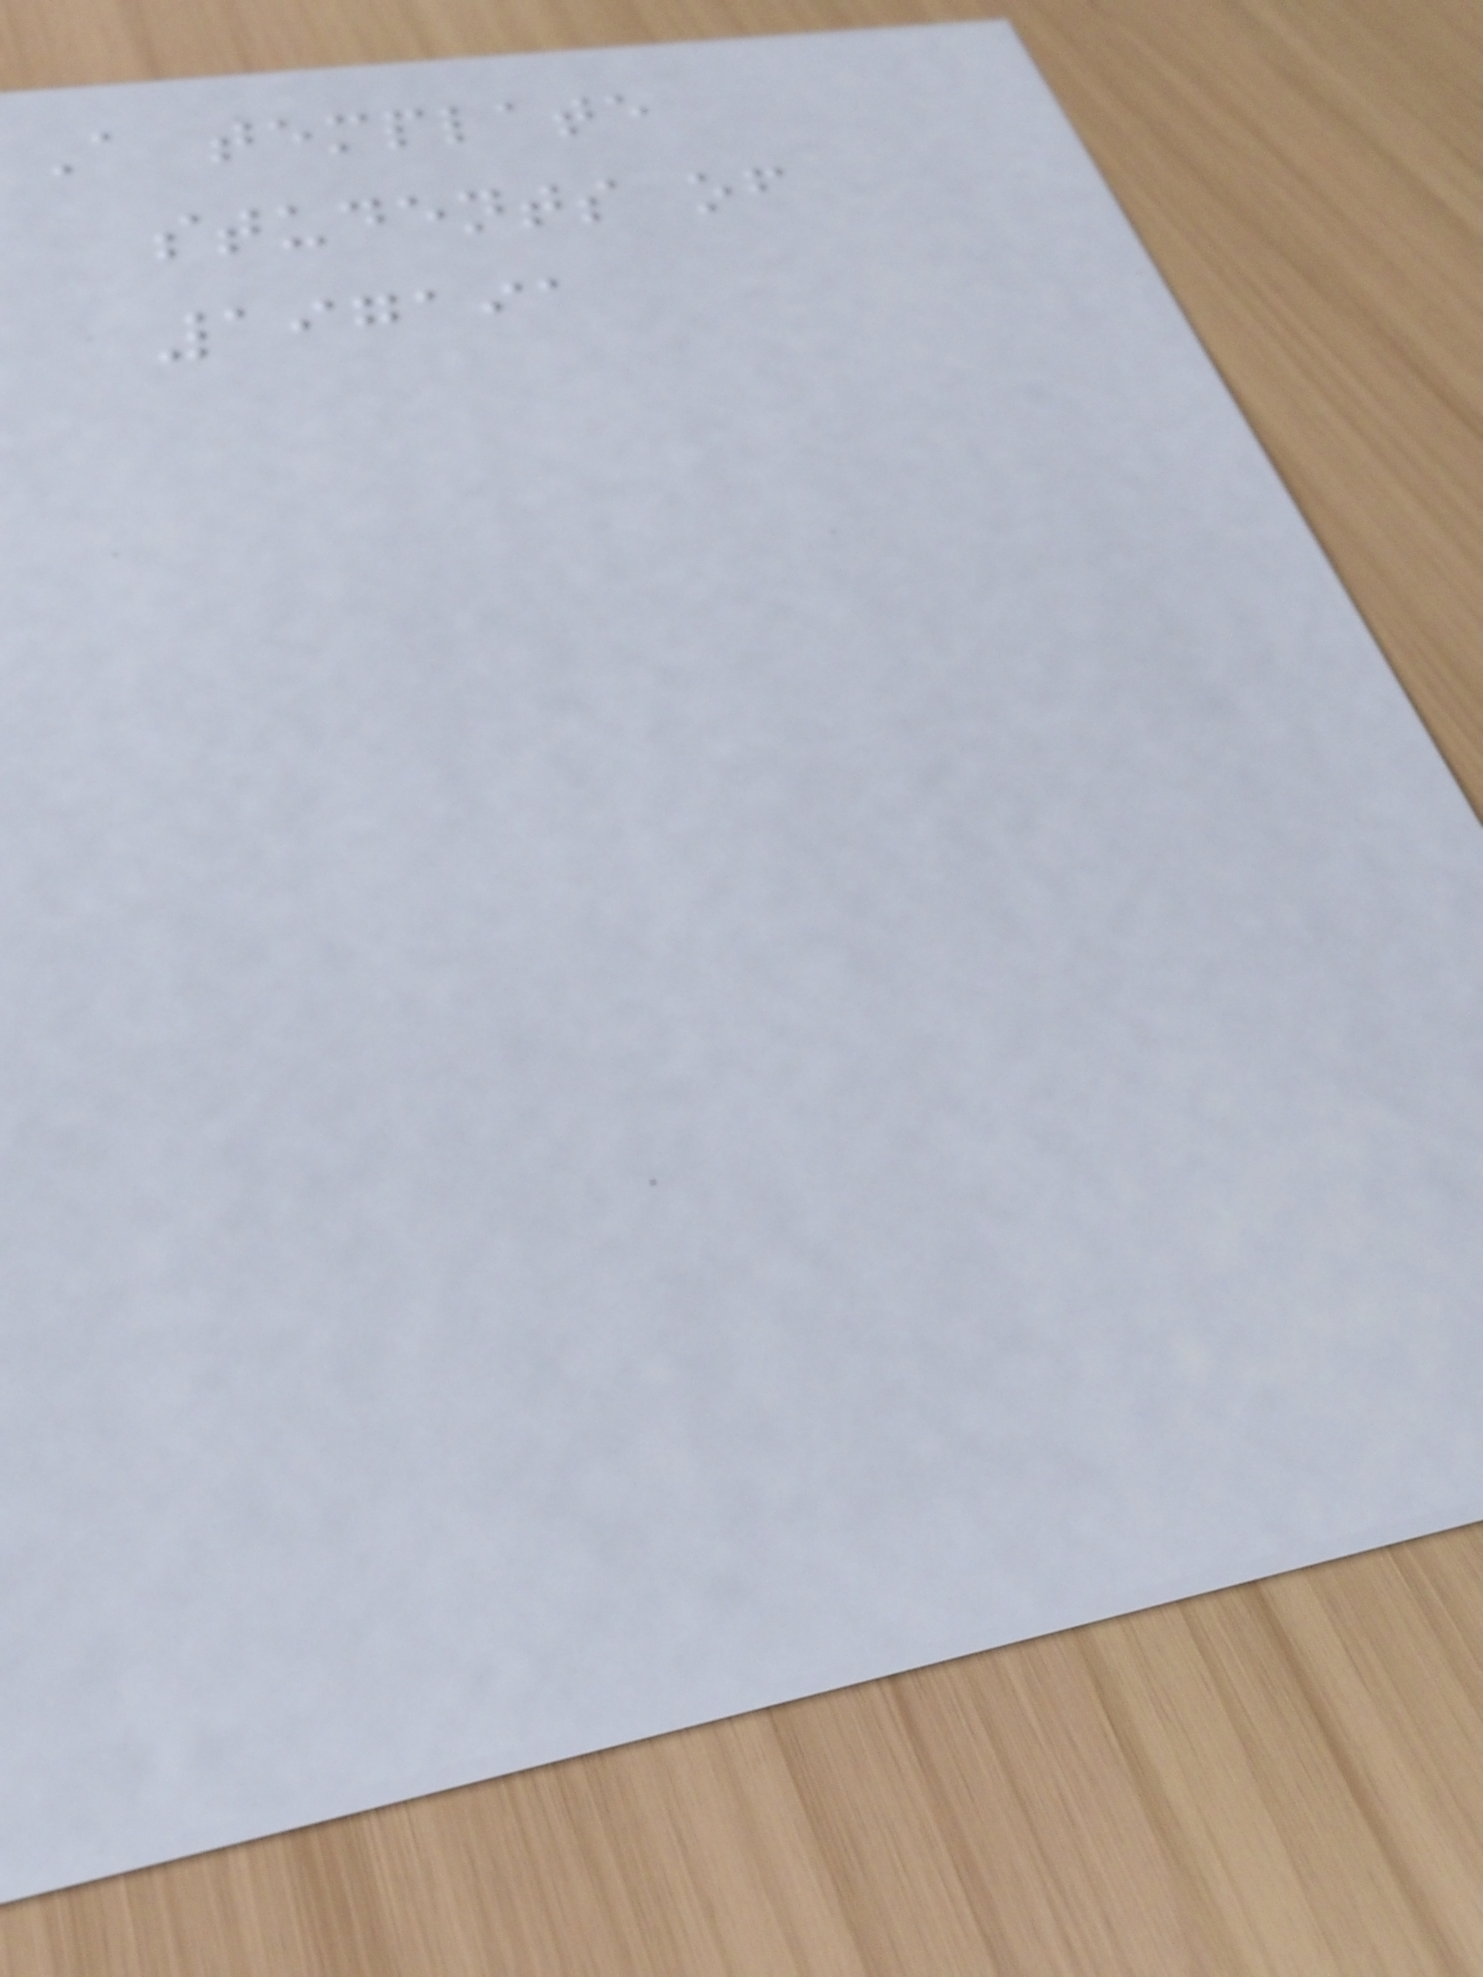A template
students of
197191
